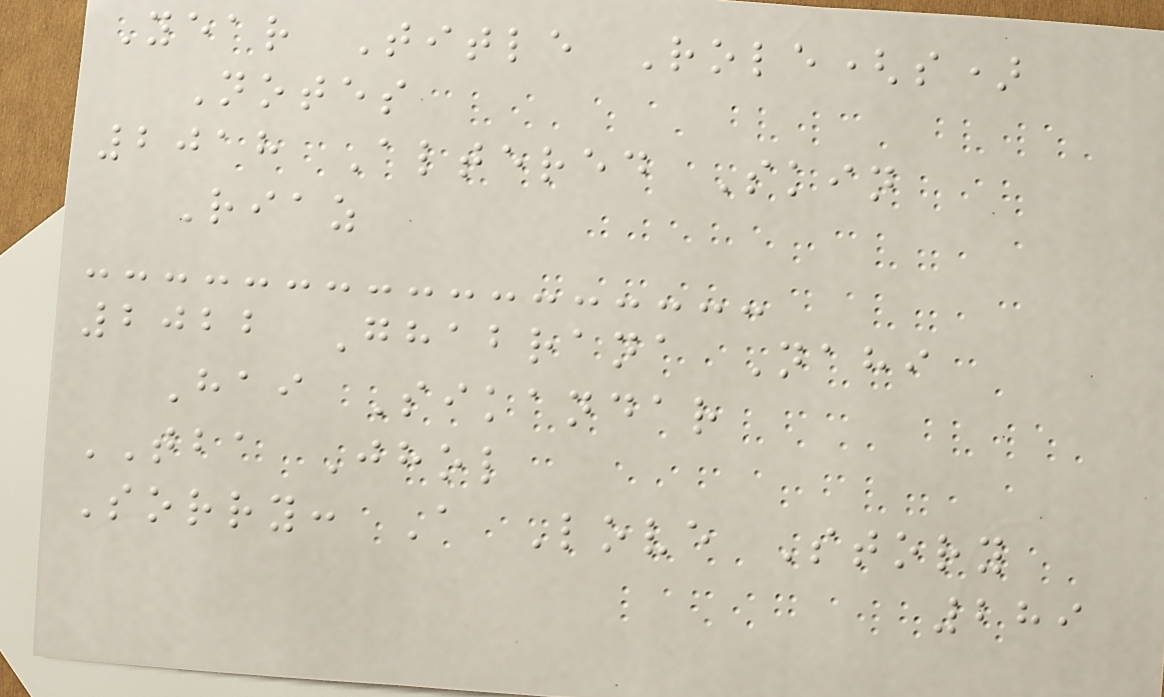Year Title Role(s)
Notes
2018 Altered Skin
Riaz
2022 Ghabrana Nahi
Hai Sikandar
TBA Jhol
Sorry: A Love Story
289
